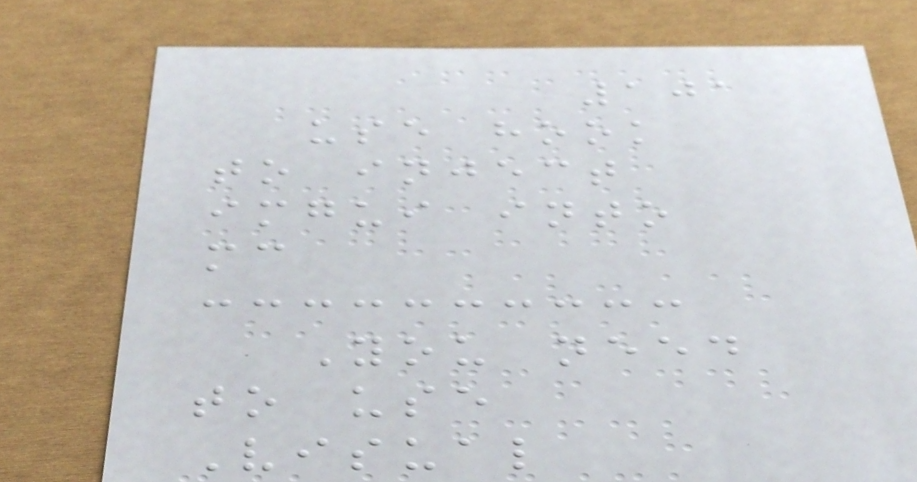101
use hook
to inject
imgui into
mc
You need
to use
Visual
